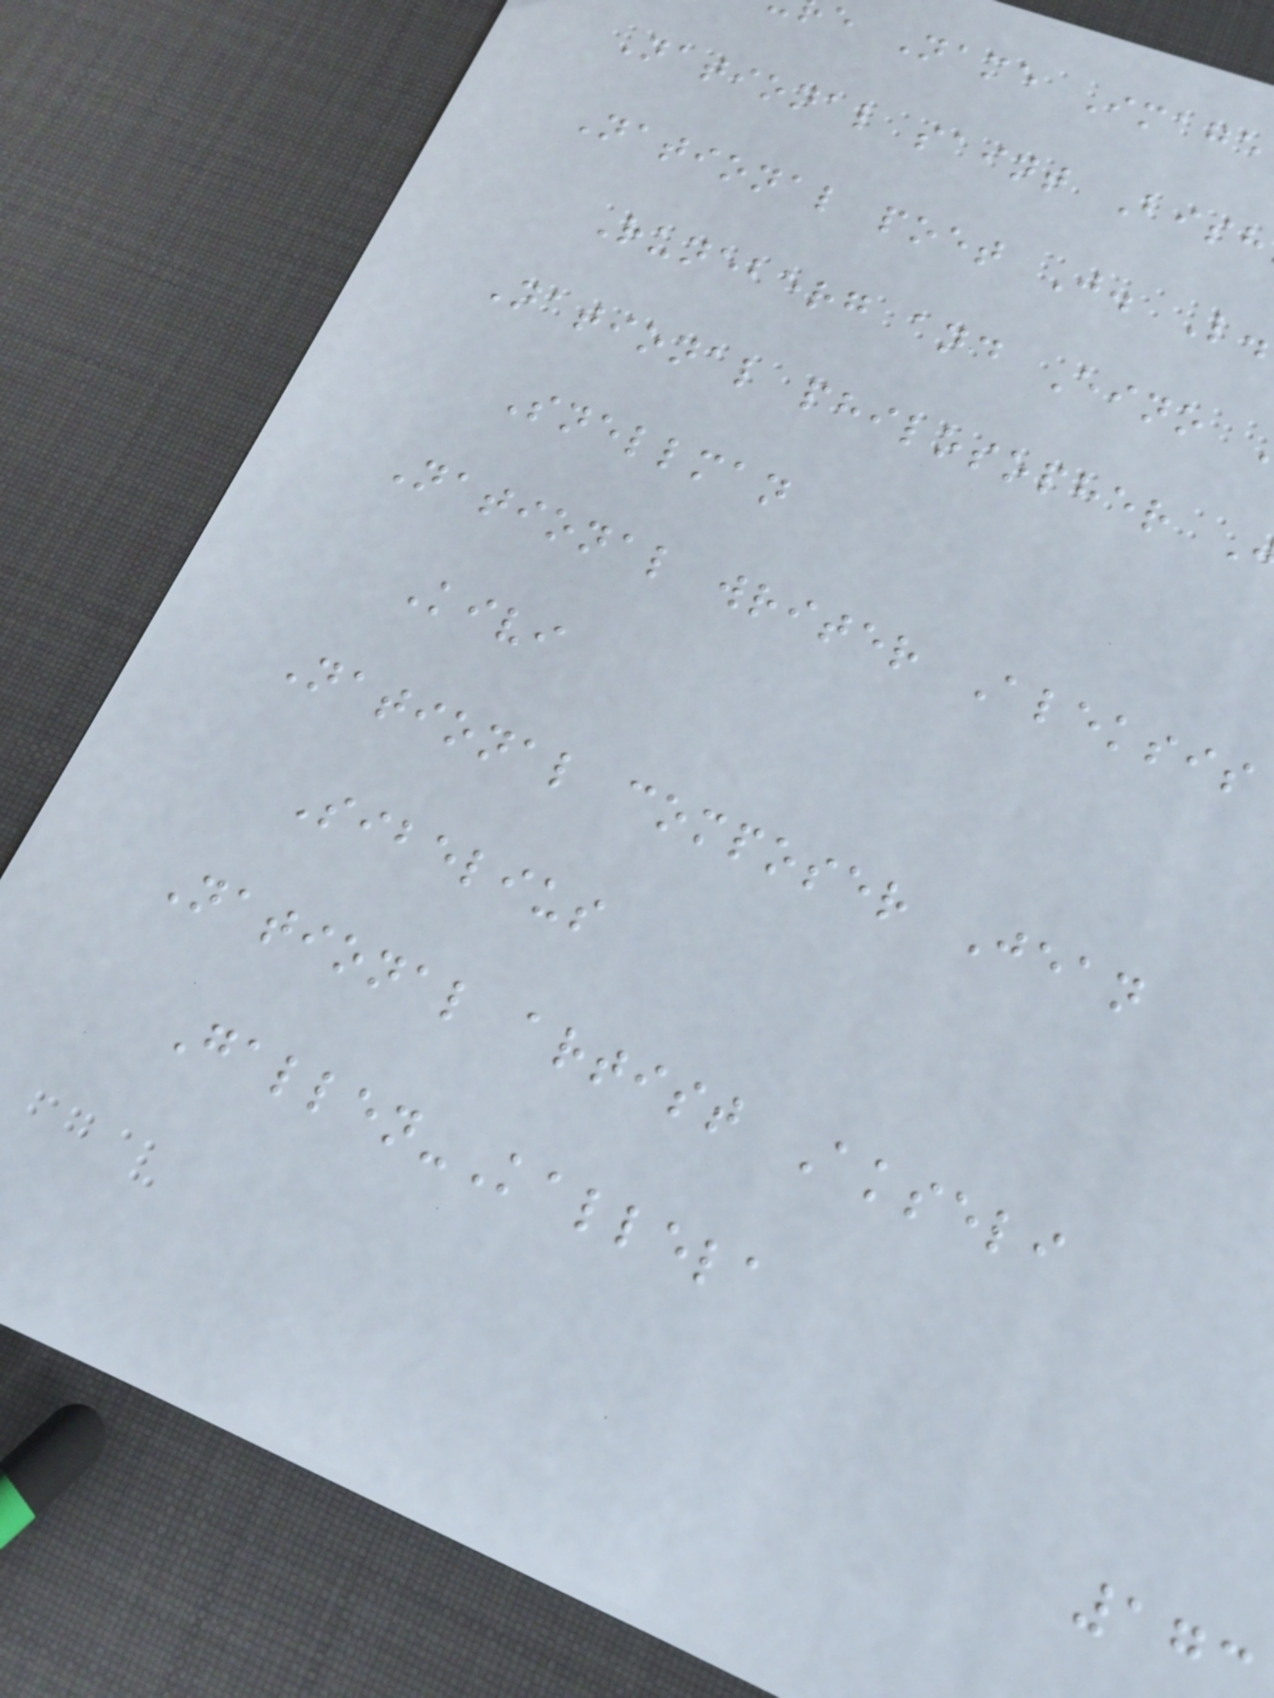e Name Image
National saint Bish
National poet J. L.
Runeberg and Eino
National philosopher
Snellman
National writer Aleksis
Kivi
National composer Jean
Sibelius
National artist Akseli
Gallen-Kallela
